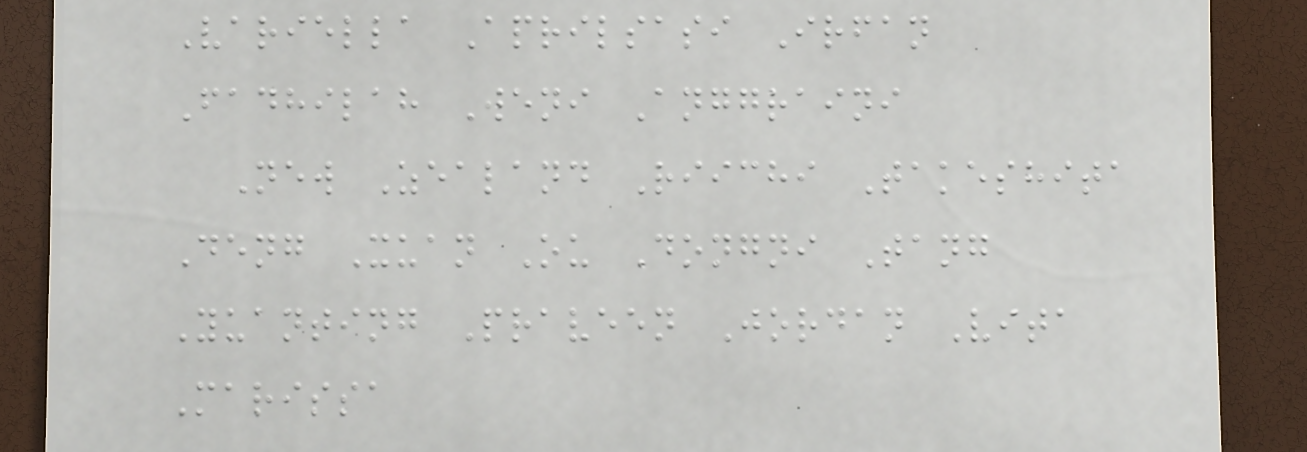Variella Aprilsasi Irfan
Fadhilah Weni Anggraini
New Zealand Riichi Takeshita
Deng Xuan Ou Dongni Tang
Yuanting Praveen Jordan Vita
Marissa
